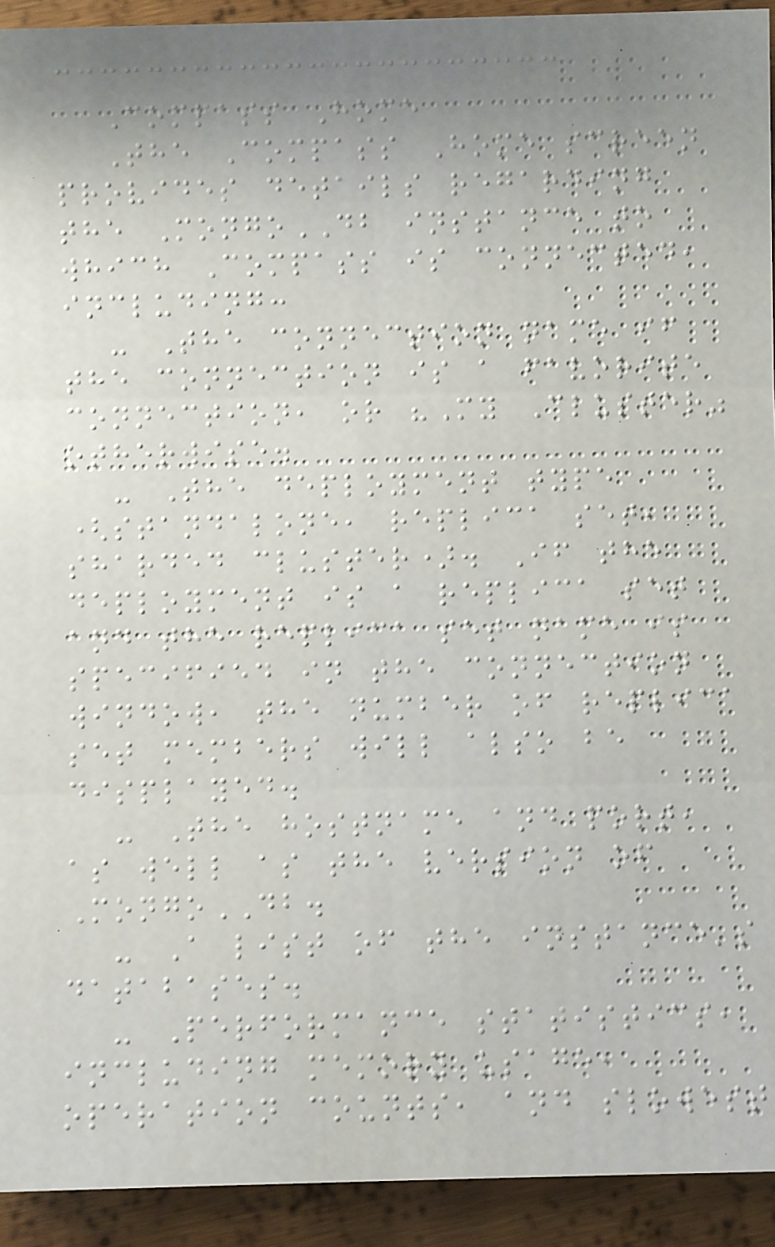Compass Home
The Compass Home screen
provides details regarding
the MongoDB instance to
which Compass is connected,
including:
- The connection name if
the connection is a favorite
connection, or "My Cluster"
otherwise.
- The deployment type
(standalone, replica set,
sharded cluster). If the
deployment is a replica set
and the replica set name is
specified in the connection
window, the number of replica
set members will also be
displayed.
- The hostname and port,
as well as the version of
MongoDB.
- A list of the instance's
databases.
- Performance statistics,
including memory usage,
operation counts, and slowest
